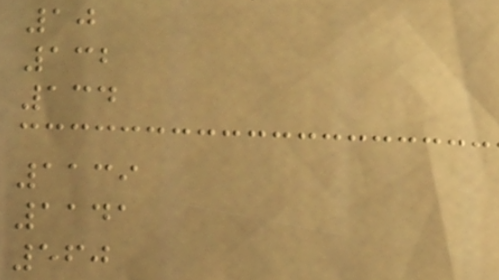10
132
134
1139
1141
560
